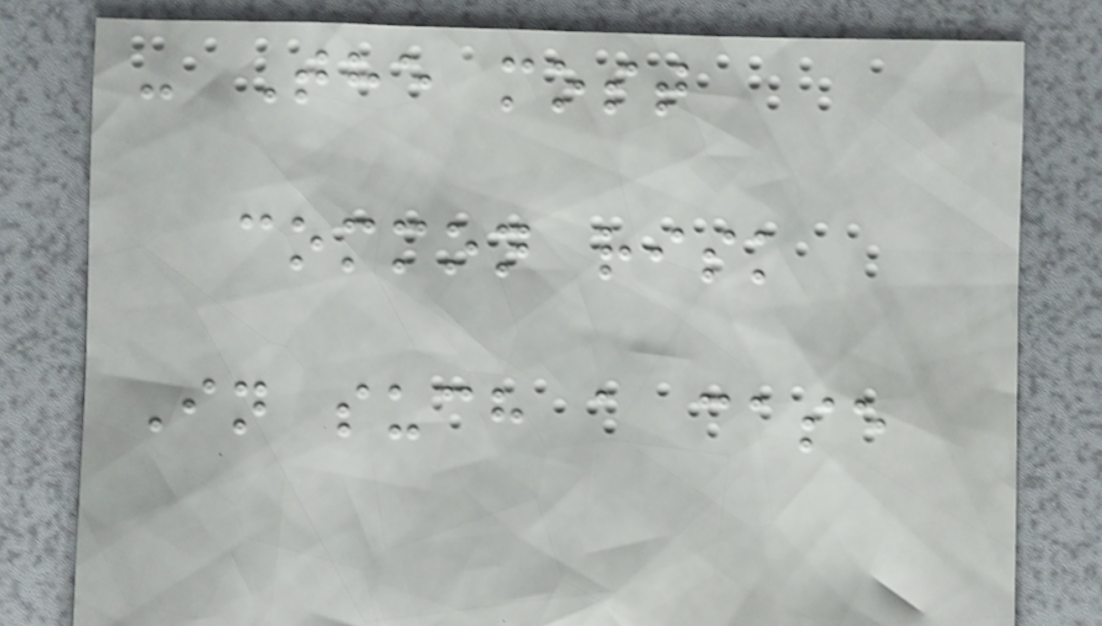- The most
common risk
In such a case
